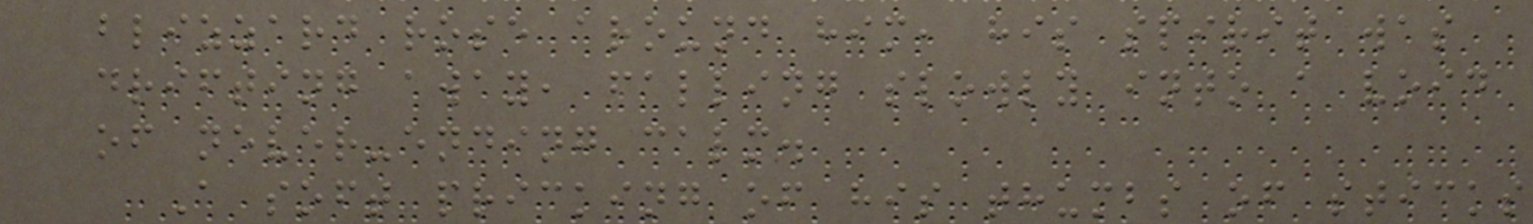blizzard rose around him, his spirit was
drifting away, falling slowly into a void
of never-ending calm.
A soft pricking of his thumbs of sticks
